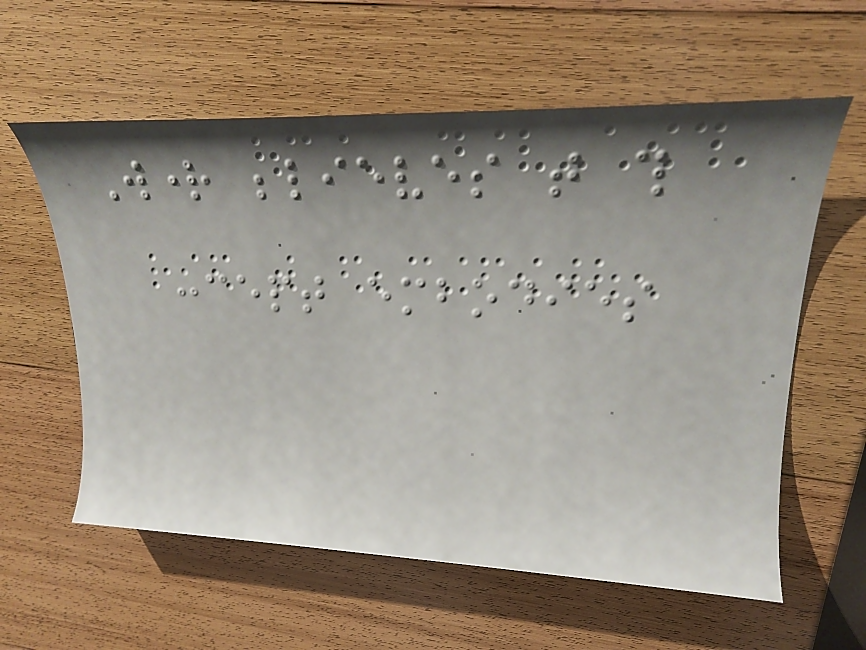Wright believes that this
concept embodies
